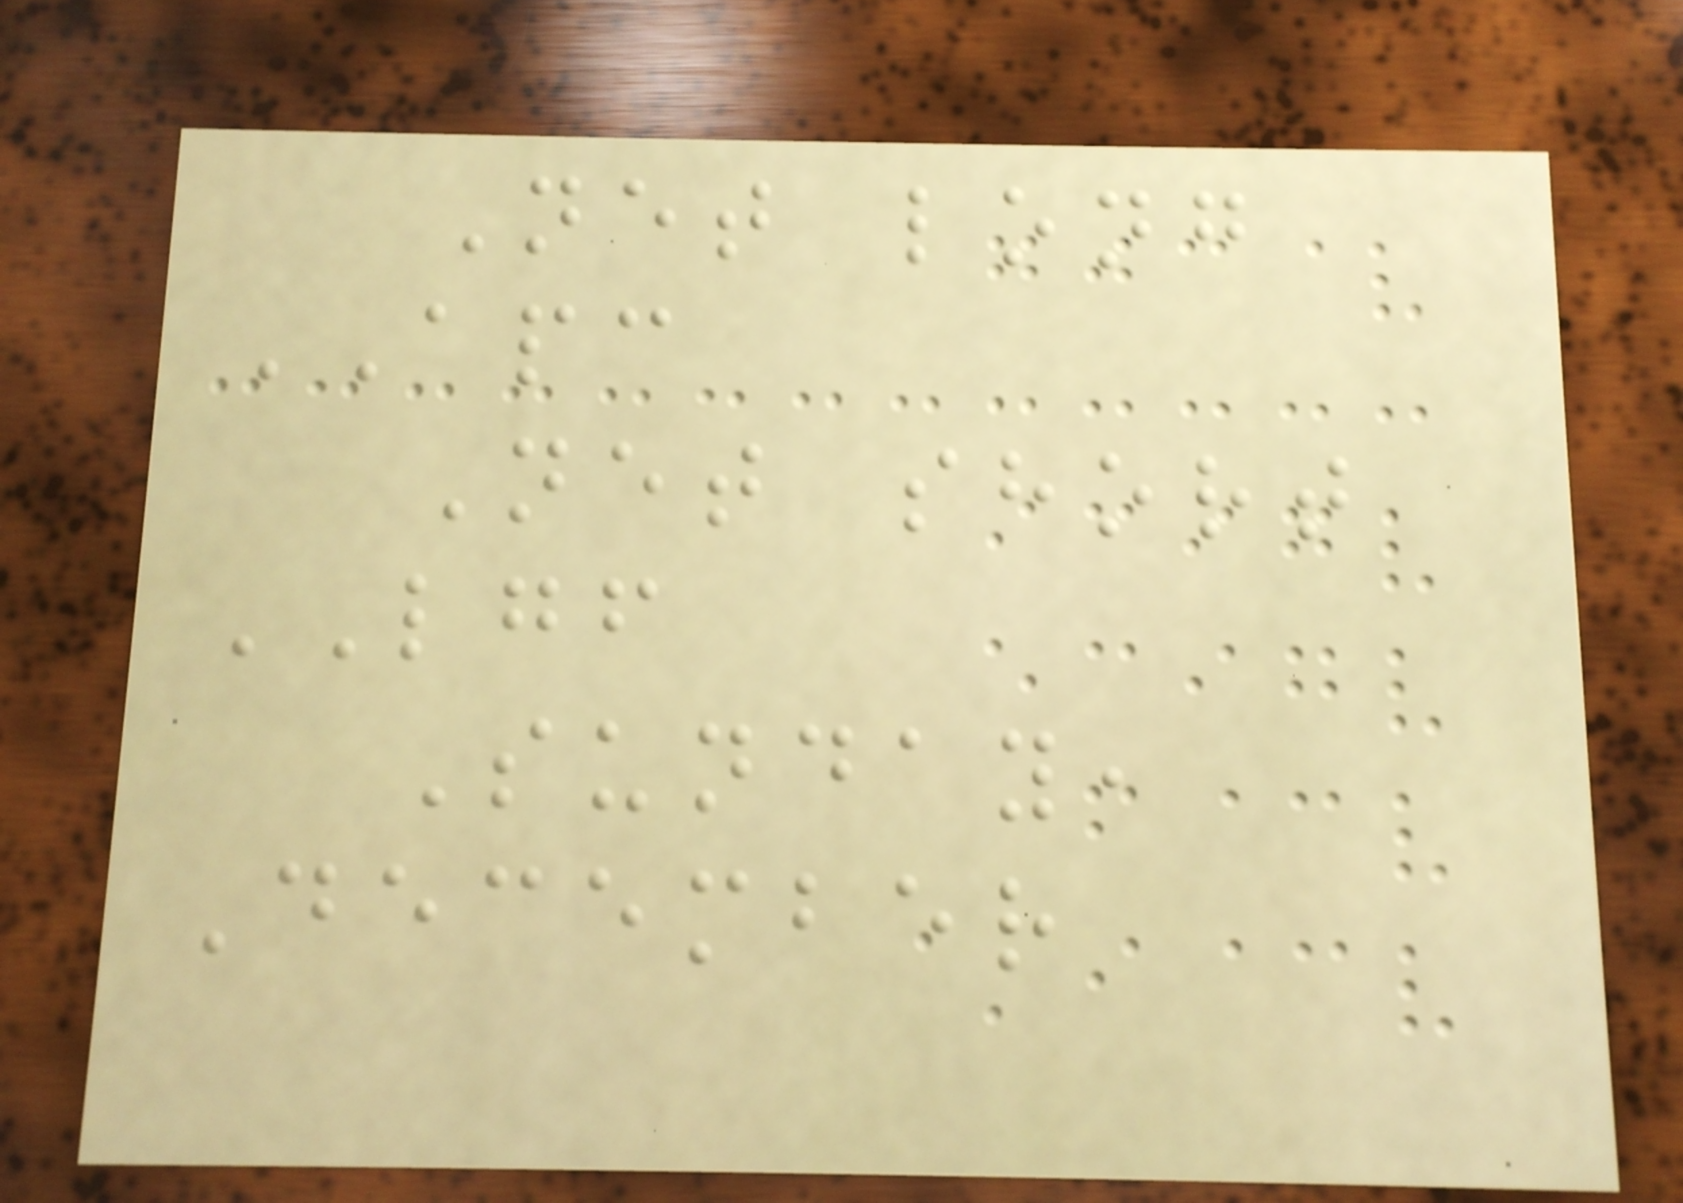Net long
APC
Net short
LGF
Sunday,
December
